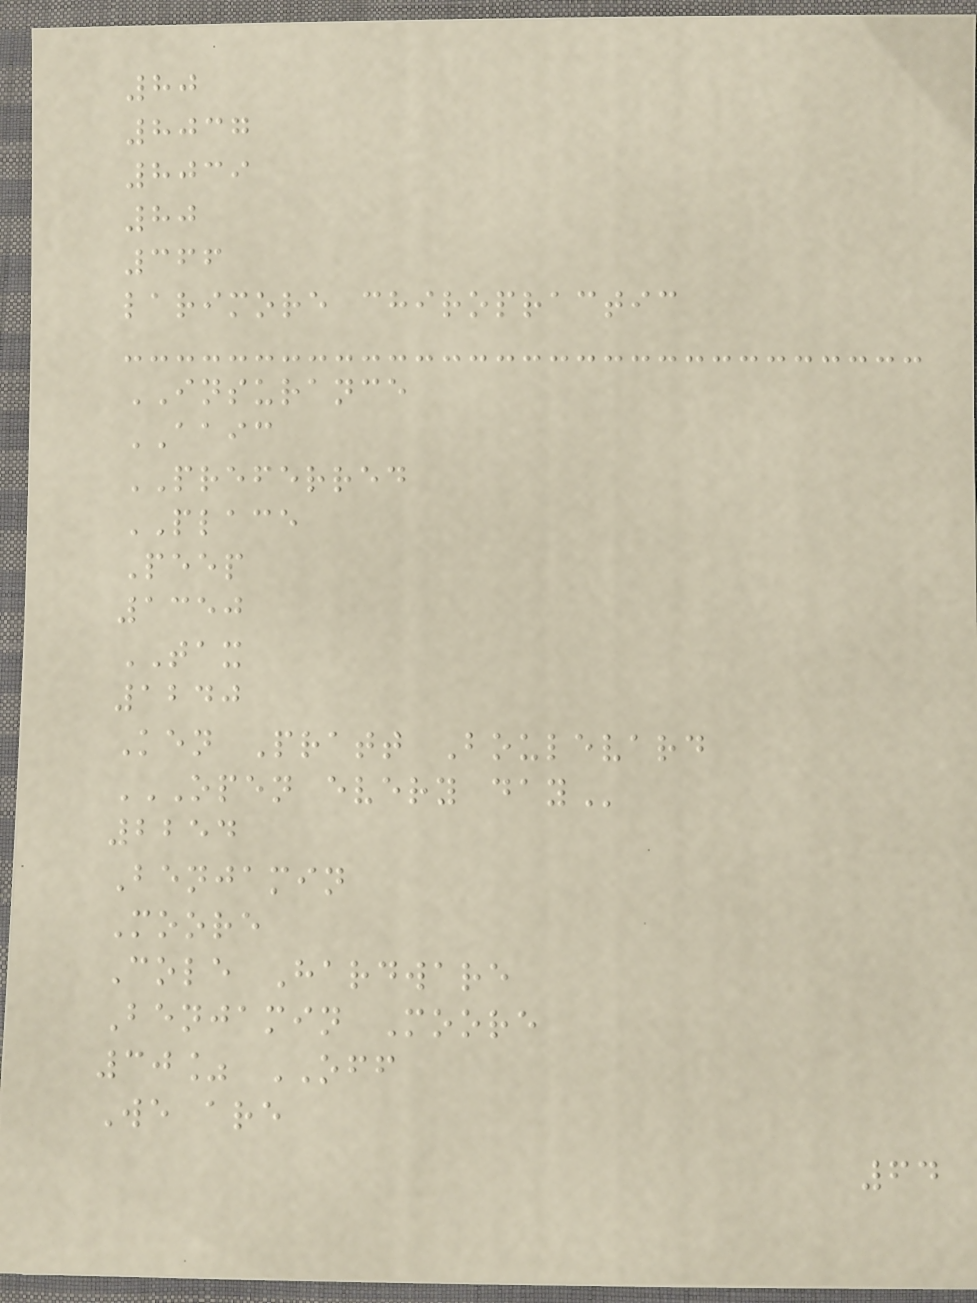80
8037
8039
80
366
larimore chiropractic
INSURANCE
AAIC
PREFERRED
PLACE
Peep
1350
TAX
1240
Ken Pratt Boulevard
OPEN EVERY DAY
2254
Benjamin
Moore
Cole Hardware
Benjamin Moore
30% OFF
We are
64
